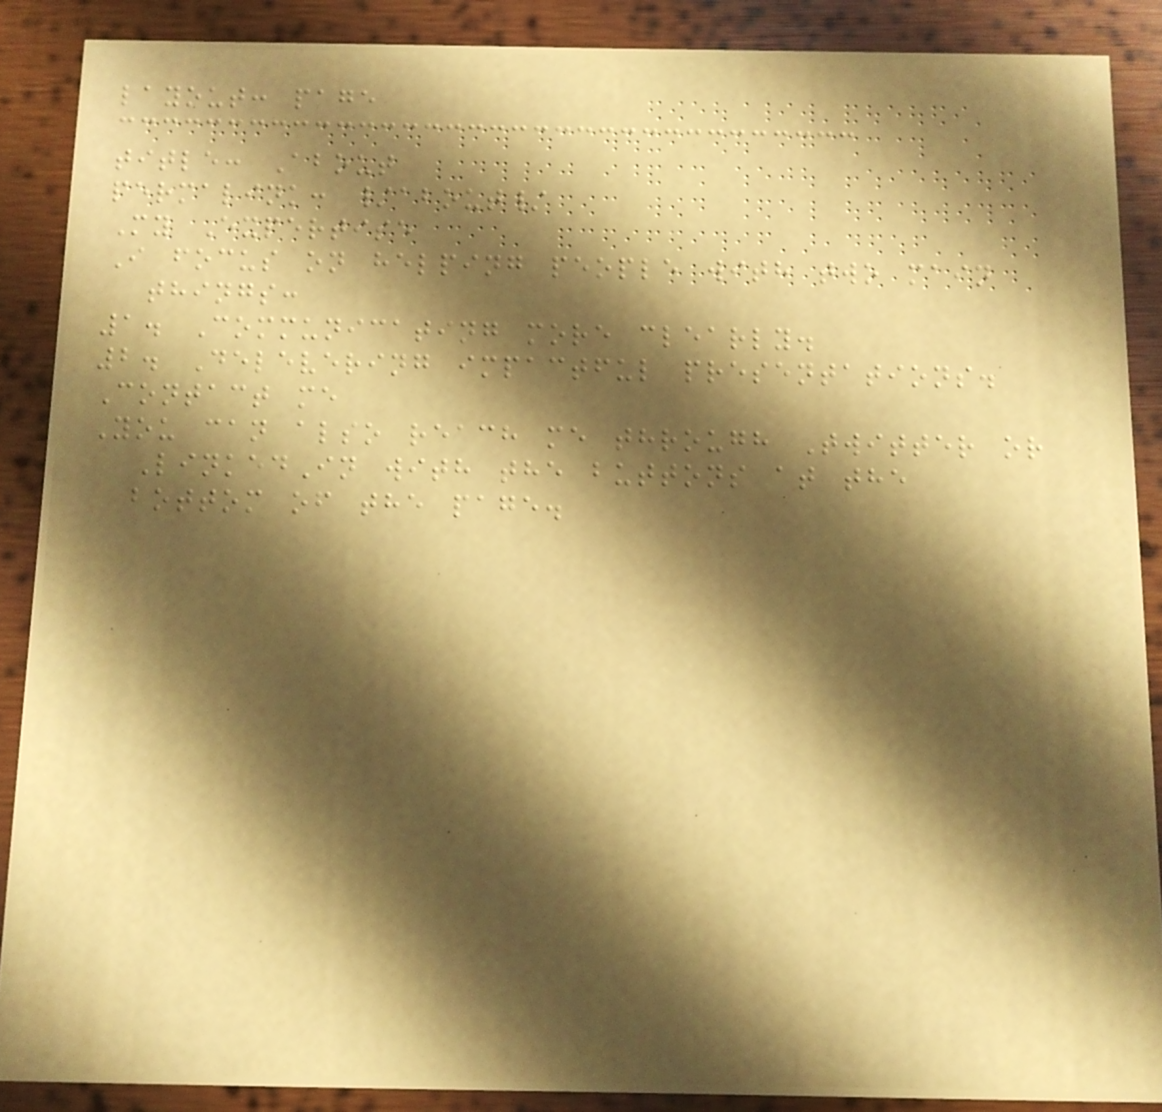layout: page
title: About
permalink: /about/
My Expertise
I focus on helping people with two main
things:
1. Communicating more clearly.
2. Delevering impactful presentations.
Contact me
You can also reach me through Twitter or
LinkedIn with the buttons at the
bottom of the page.
